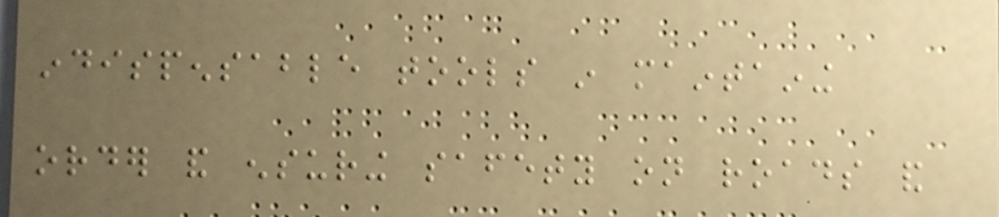indispensable tools in maintaining
order and ensuring safety on roads and
